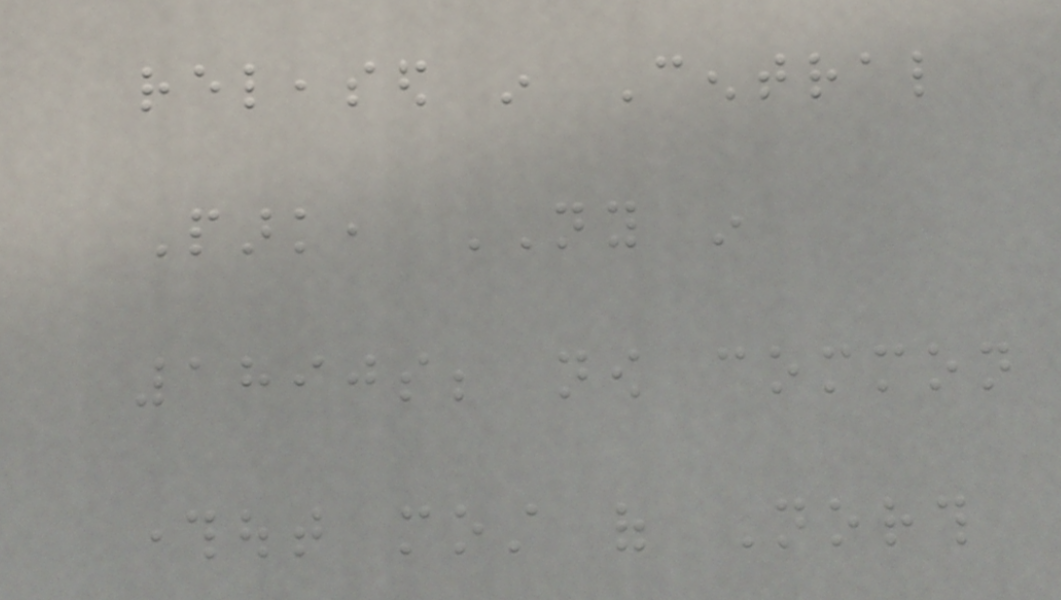released in Central
Park, NY in
1890s; now common
throughout most of North
